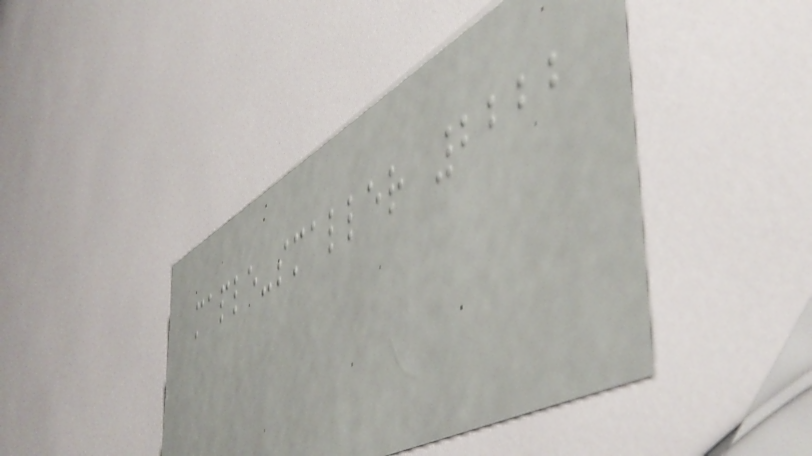maple-smaller 2222
